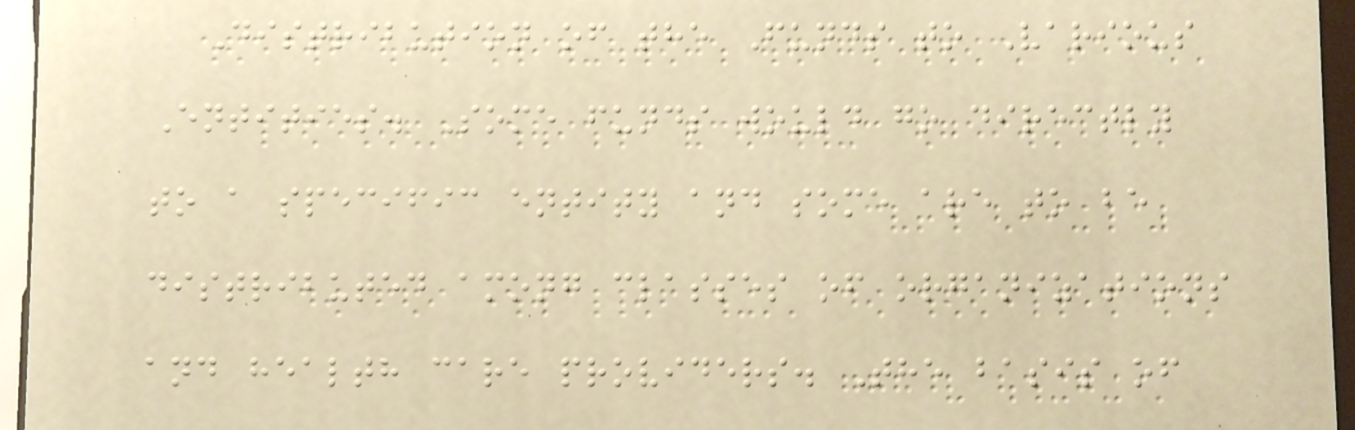Distribution of the Funds to Various
Entities. Some funds would go directly
to a specific entity and some are to be
distributed among classes of organizations
and health care providers. The basis of
